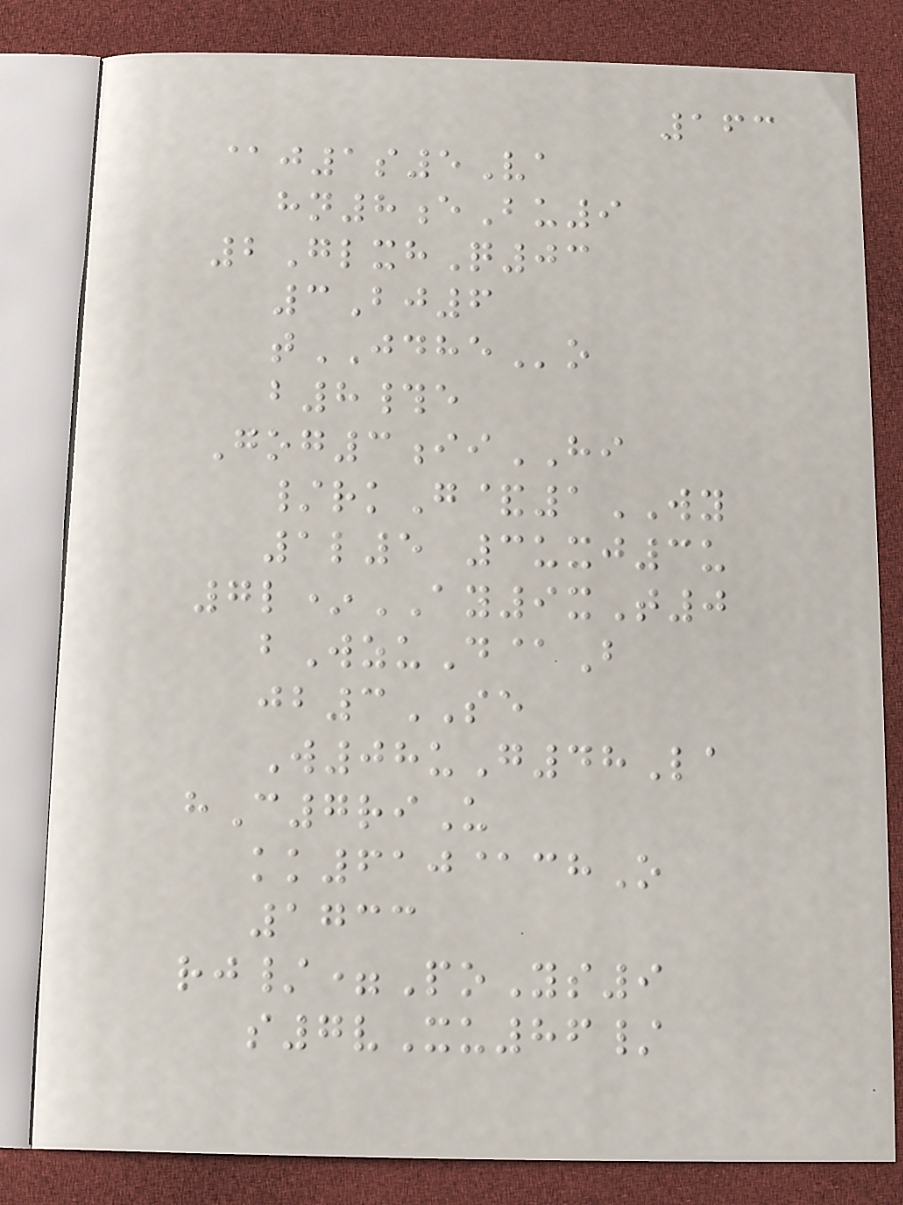163
@j1s5Va
hn8eBu9
2GlxhQ03
3Bj6
tJDHEo
b8#e
Gog3iiHI
/rkG&1WY
1l5 3uxj3u
7l*AY9xT0
bWzuD@B
jb3SE
W08uG48La
hC7riU
kk610@chO
1733
rj/=PoYs9
s7vXu86/
